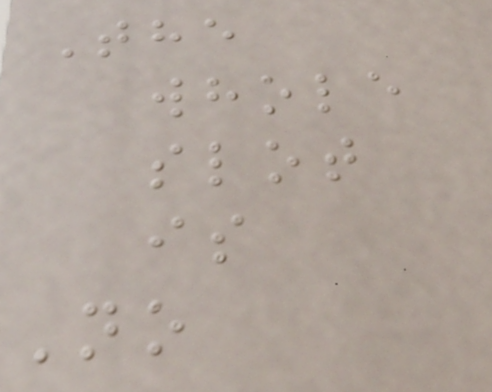The
whole
slot
is
No
